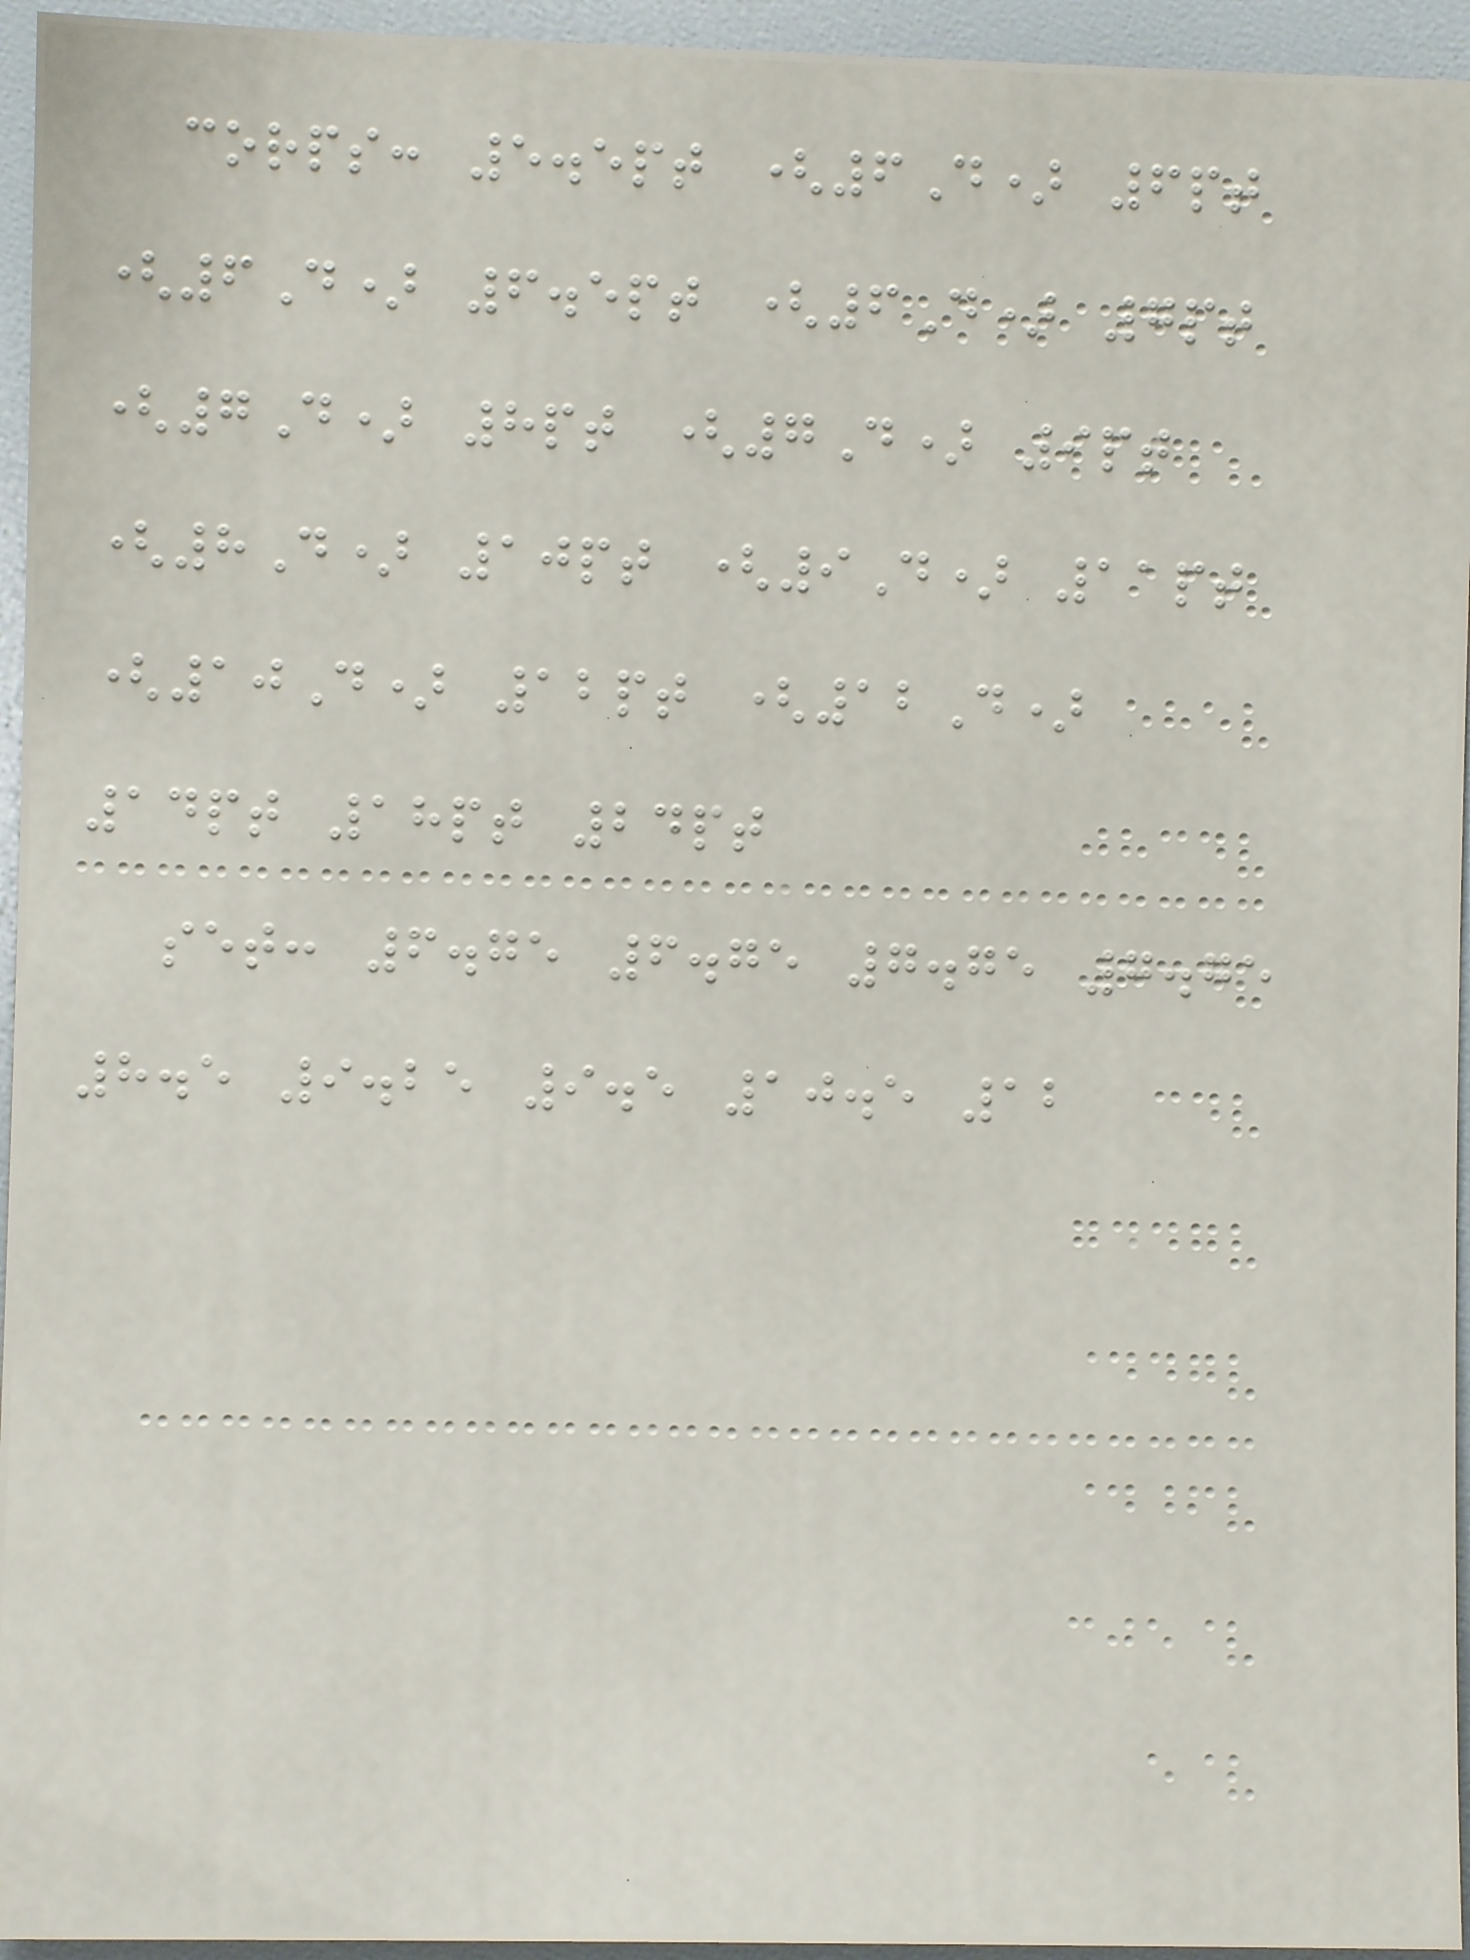corps: 5.5pt (6D) 6pt
(6D) 6.5pt (6D) 7pt
(7D) 8pt (7D) 9pt
(8D) 10pt (9D) 11pt
(10D) 12pt (12D)
14pt 18pt 24pt
set: 6.75 6.75 7.75 7.75
8.5 9.25 9.5 10.5 12
